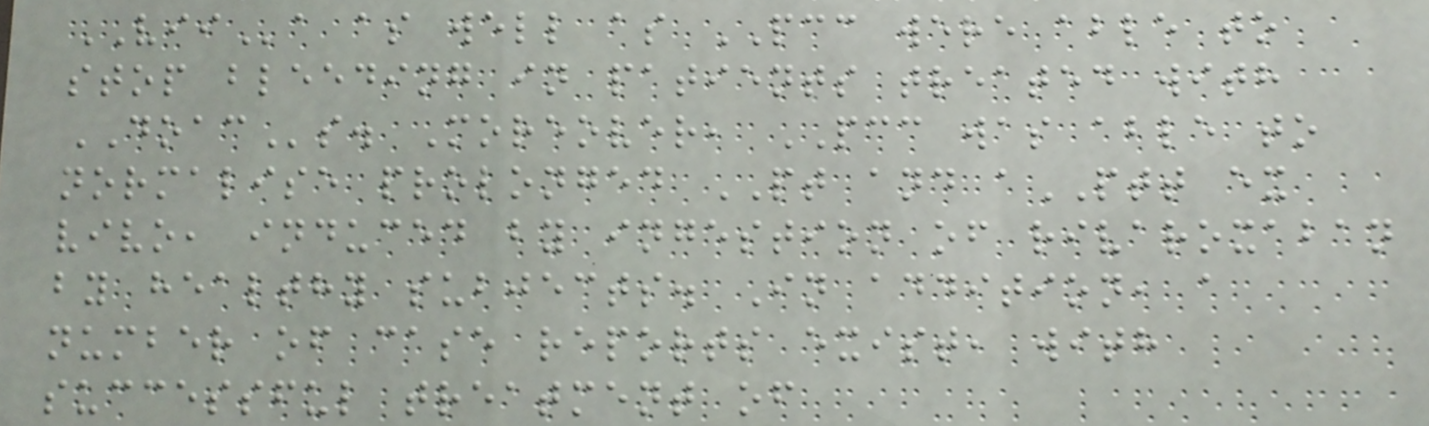VIIa as well as PCC were able to
stop bleeding in patients treated with
DOACs. Moreover, PCC was able to
normalise prolonged PT and aPTT ex
vivo, induced by ingestion of rivaroxaban
by healthy subjects. In addition, a
number of case reports exist, with
successful treatment of
